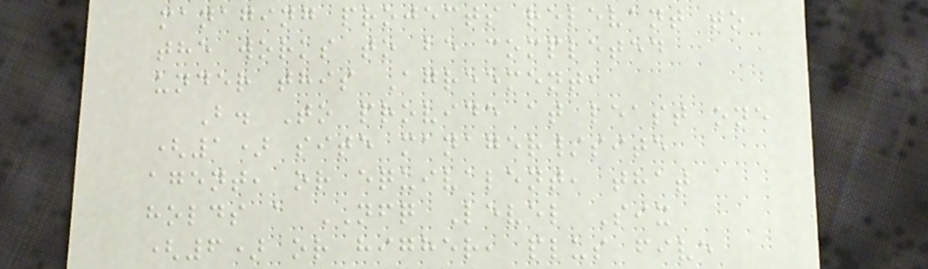managing projects relevant to
the works to be completed
under this Agreement,
B. To provide at least one
(1) site manager/site
agent, or equivalent, that
holds a NFQ Level Six
(6) or higher, plus five
